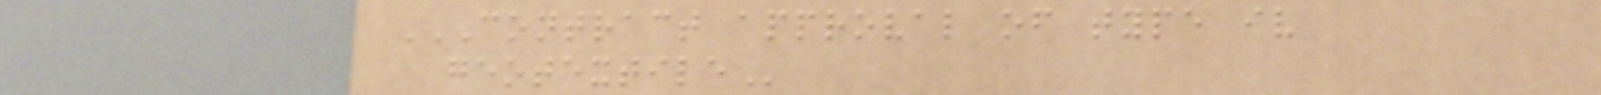CONTRACT APPROVAL OF TYPE IV
GEOTEXTILE
